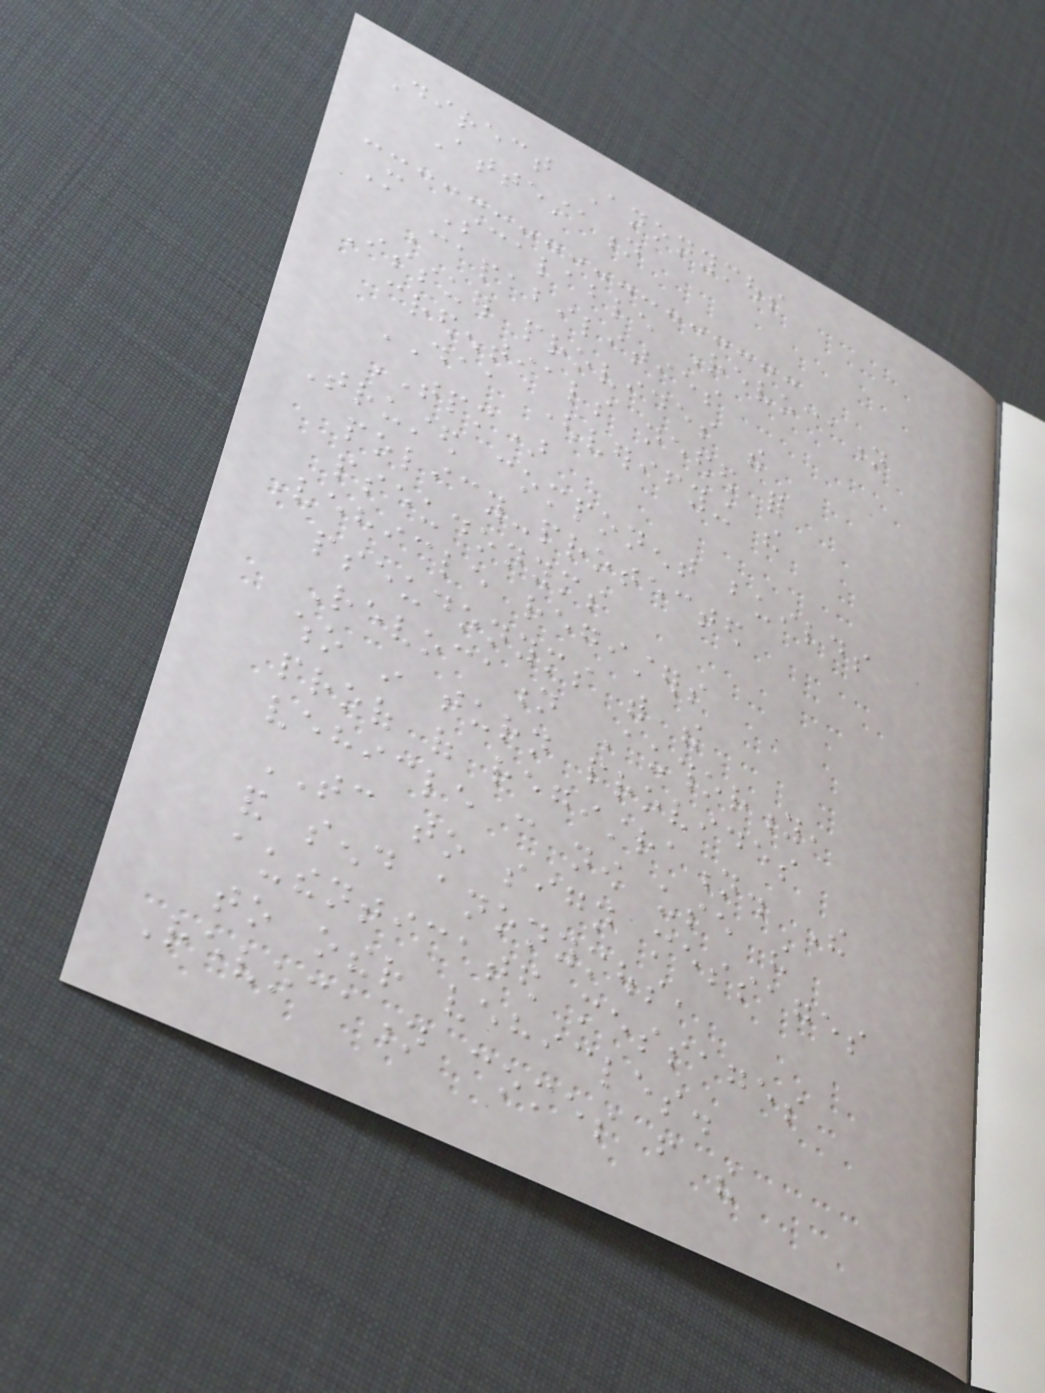Direct Anonymous
Attestation
More Scalable Revocation
Capabilities
Issuer provides the
credentials needed for
DAA (verifying the
TPM)
Trusted component builds
policy-protected
pseudonyms
Vehicle registers
pseudonyms with the
Revocation Authority,
who in turn provides
proof of registration. The
vehicle can now use the
TC to sign messages
and send anonymous,
authenticated messages
to other vehicles.
Revocation comes from the
